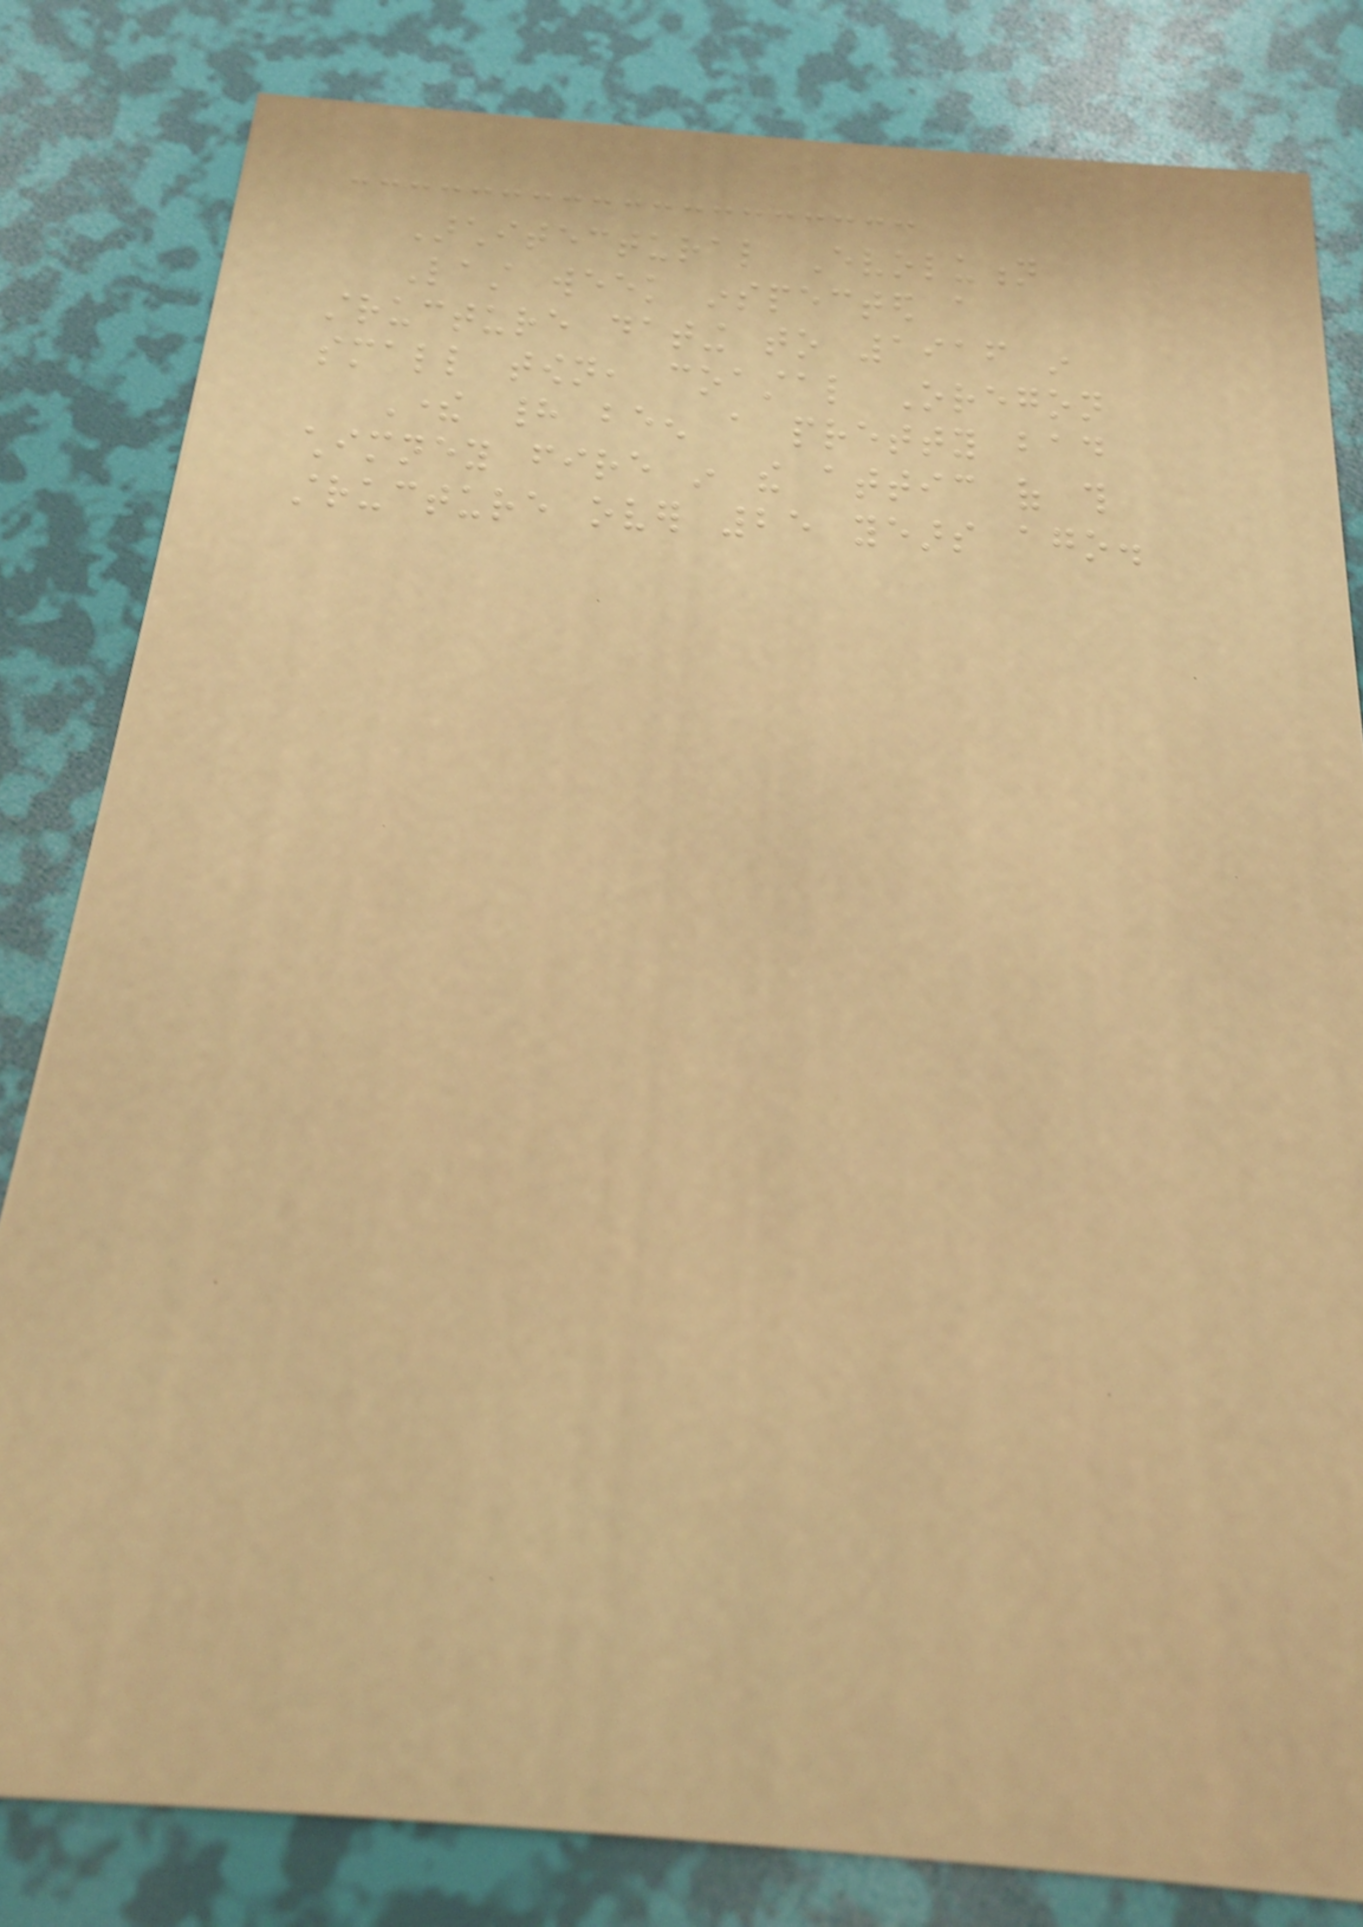Architectural Evolution
Last week inspected a
structure dating to 1916 in
small town, coastal Oregon
There had been a pretty bad
chimney fire in the attic of this
structure over 25 years ago.
